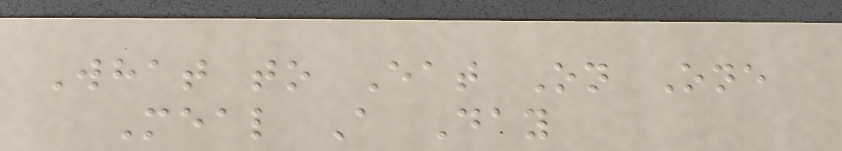What to Eat On One
Meal A Day
